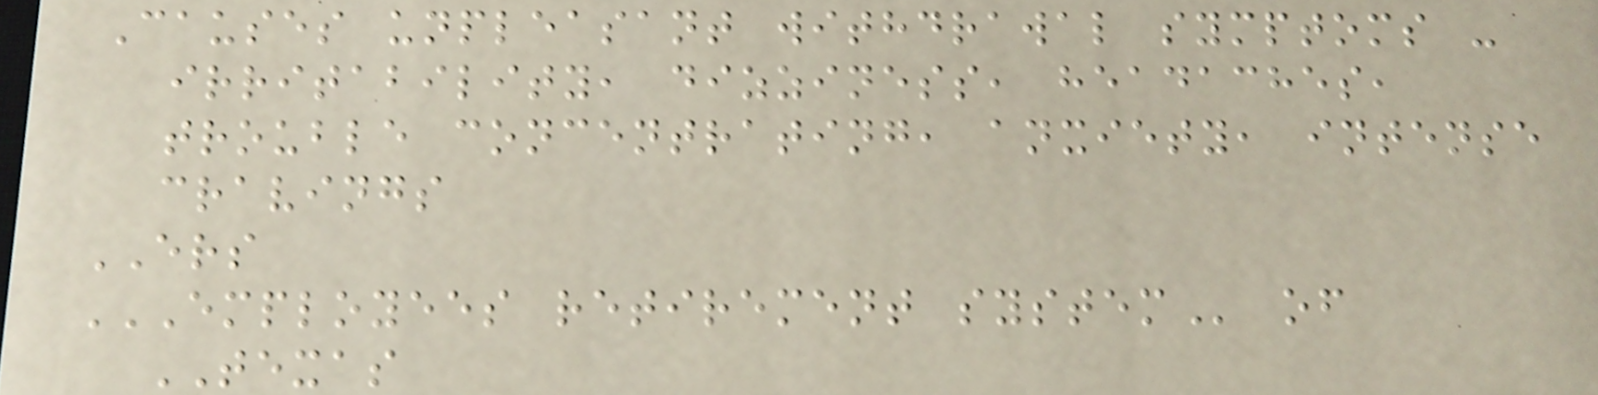Causes unpleasant withdrawal symptoms -
irritability, dizziness, headaches,
trouble concentrating, anxiety, intense
cravings
ERS
EMPLOYEES RETIREMENT SYSTEM of
TEXAS
